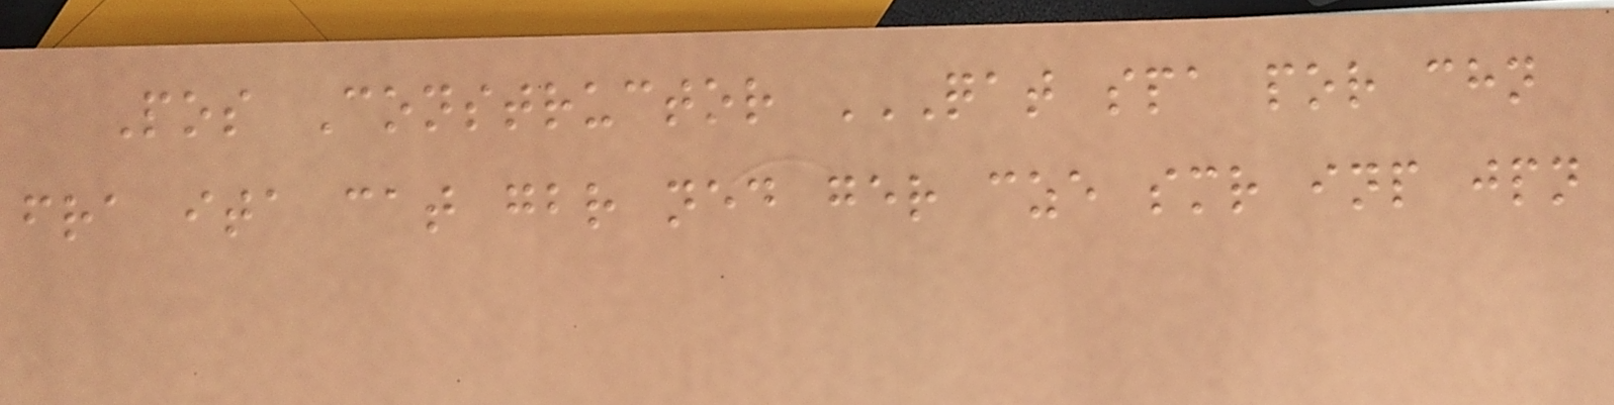Pos Constructor QAT SPA POR CHN
FRA ITA CAT GBR NED GER CZE SMR INP JPN
